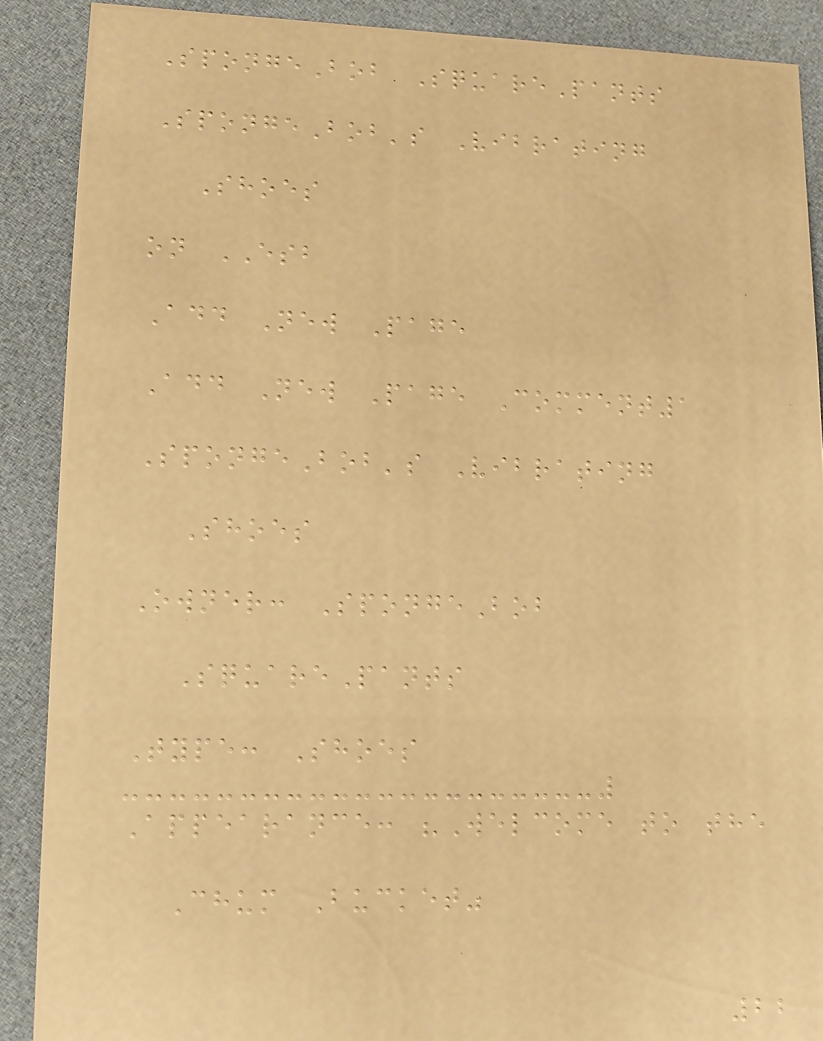SpongeBob SquarePants
SpongeBob's Vibrating
Shoes
on ESB
Add New Page
Add New Page Comment1
SpongeBob's Vibrating
Shoes
Owner: SpongeBob
SquarePants
Type: Shoes
Appearance: "Welcome to the
Chum Bucket"
22
